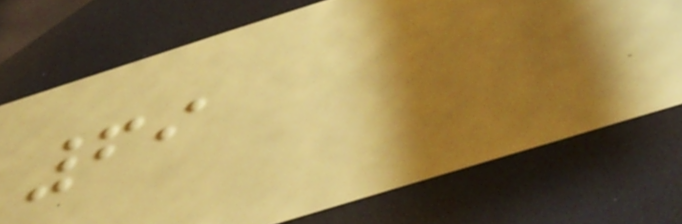69
